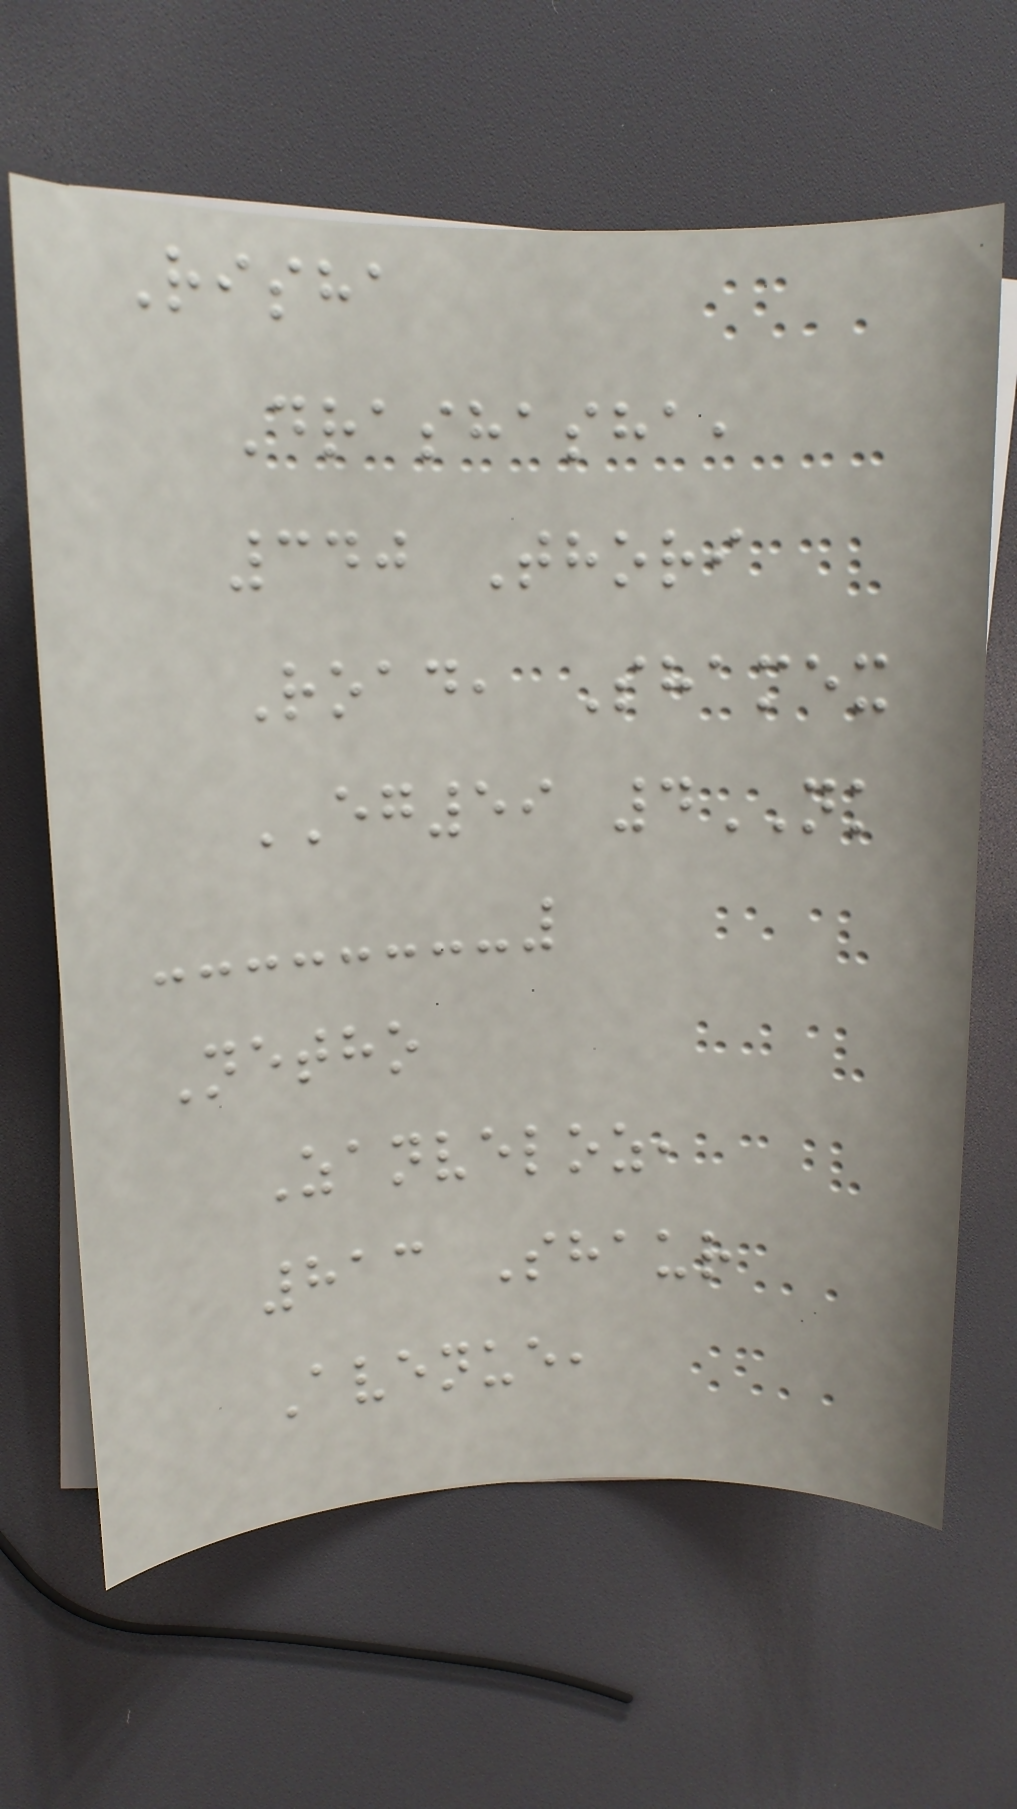Risha
Drashasha,
340 Thori
Road, Shamex
EG59 4NK
Netho
Zanveloz,
813 Shaur
Avenue,
